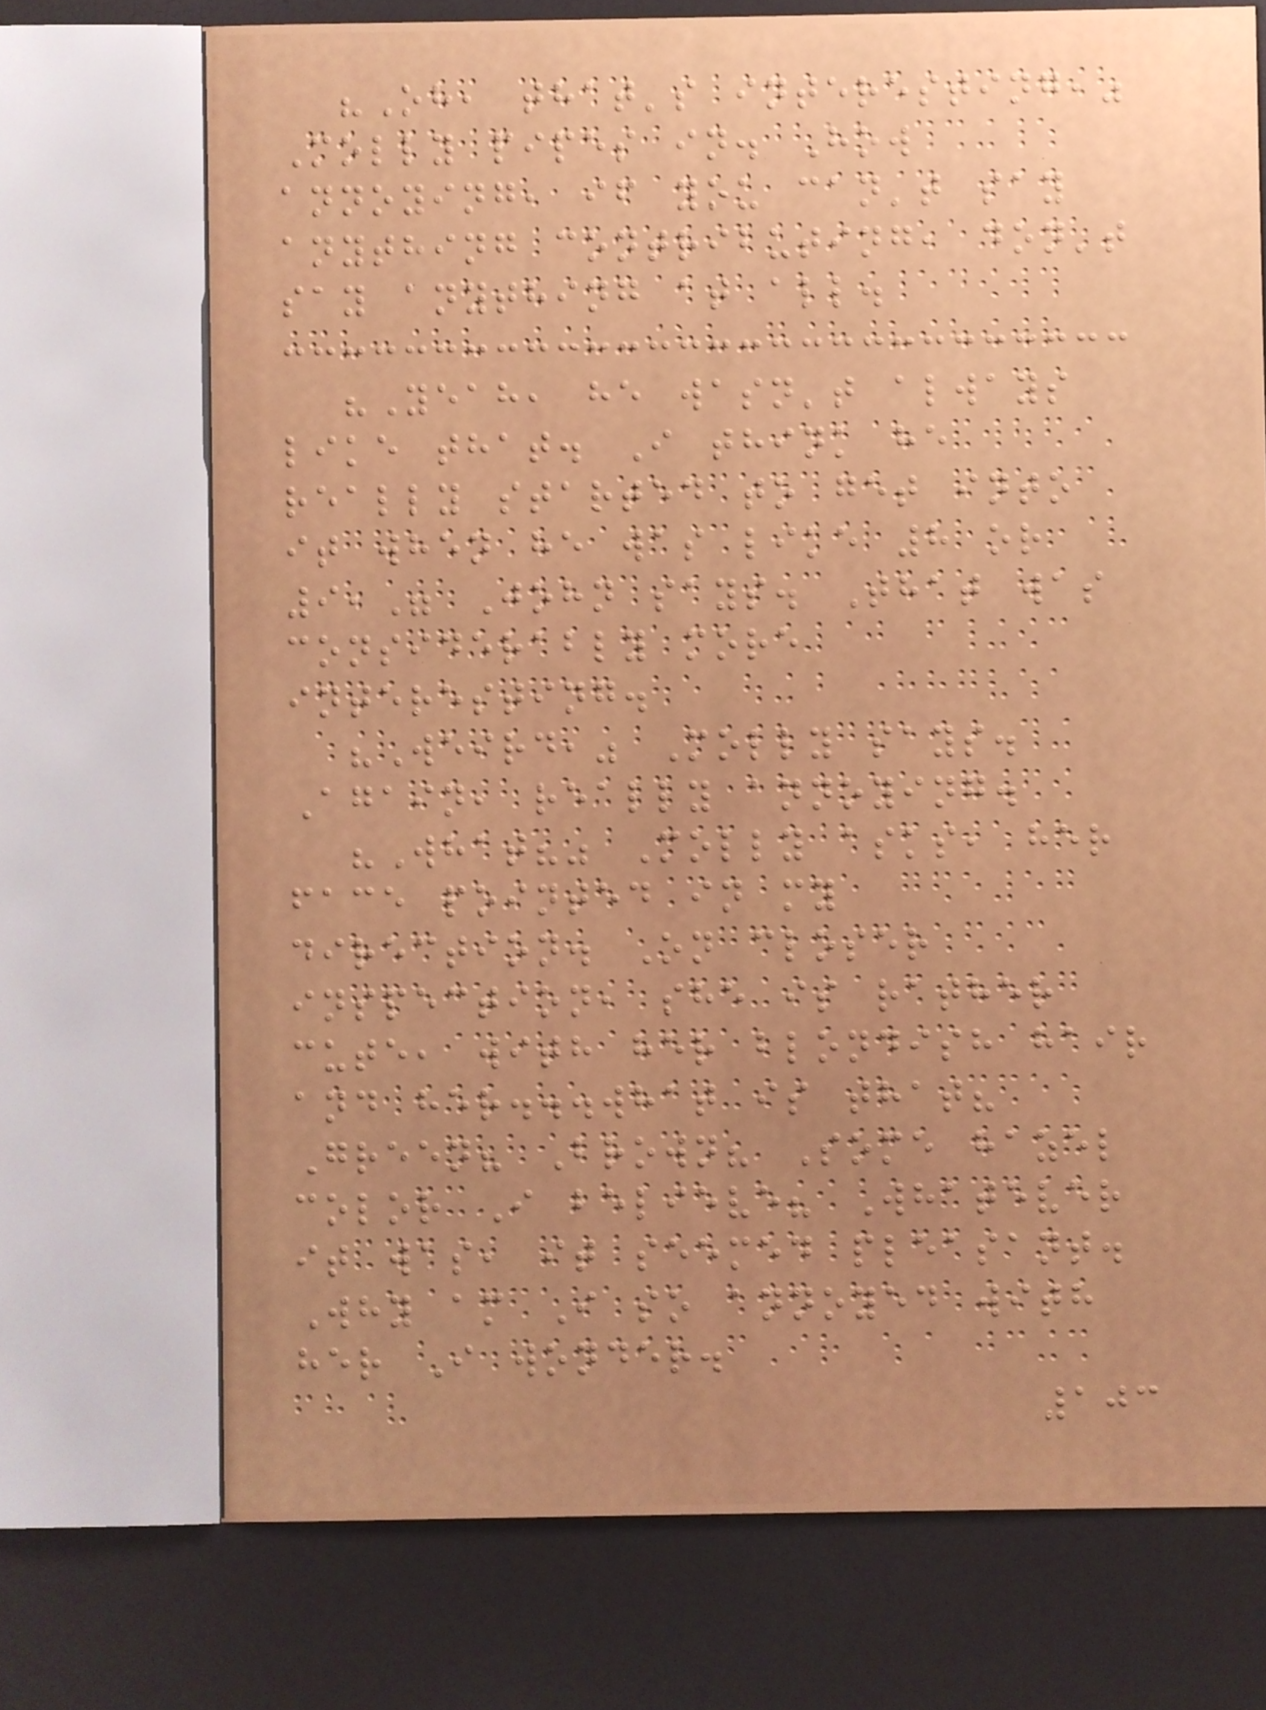"Oh, that's interesting,"
Molly pipes in. How
annoying, if you can't say
anything contributing, don't
say anything at all.
"Yeah, he wasn't always
like that. I think he
really started to get into
it when he was like 8 or
9," John says. That was
considerably more
interesting.
"Weird," Molly says.
Again, really annoying.
"What?" Molly asks, her
face pointed in my
direction. On closer
inspection, she is rather
cute, with her blondish hair
and her...what is that?
Green? Brown? Some hazel
color I believe? Whatever
it was, it seemed pleasant.
Why am I so annoyed with
her I wonder.
103
